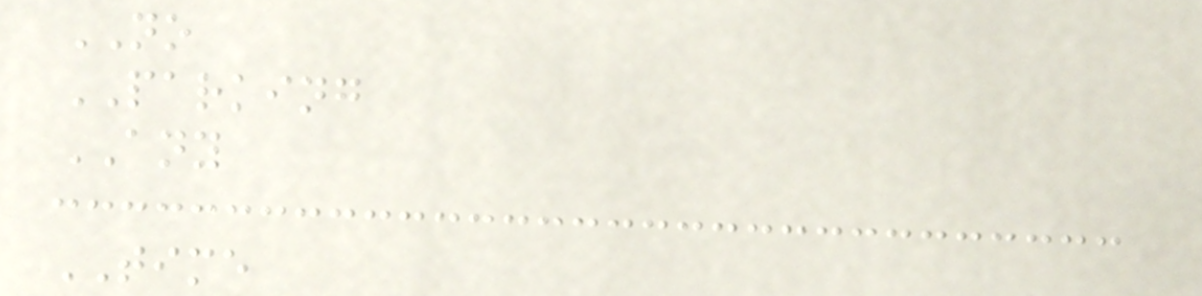NO
PARKING
ANY
TIME
